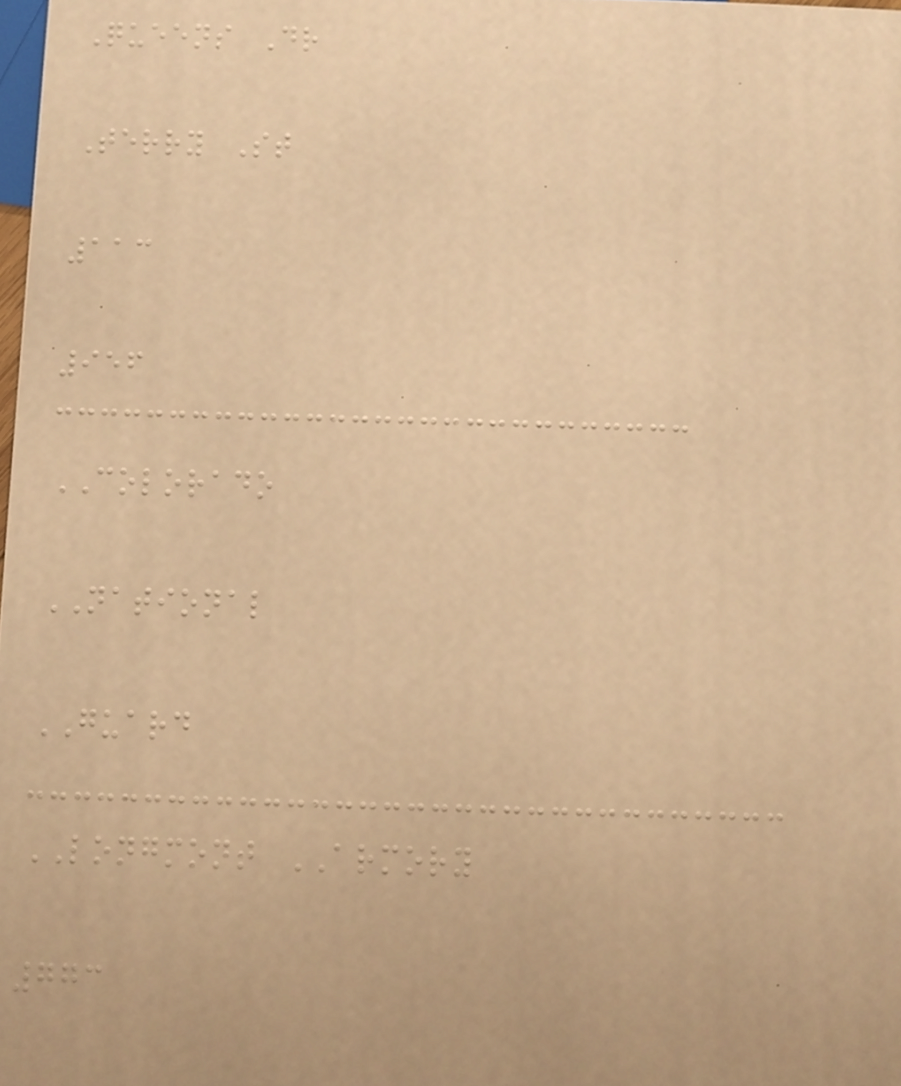Queens Dr
Terry St
113
956
COLORADO
NATIONAL
GUARD
LONGMONT ARMORY
773
